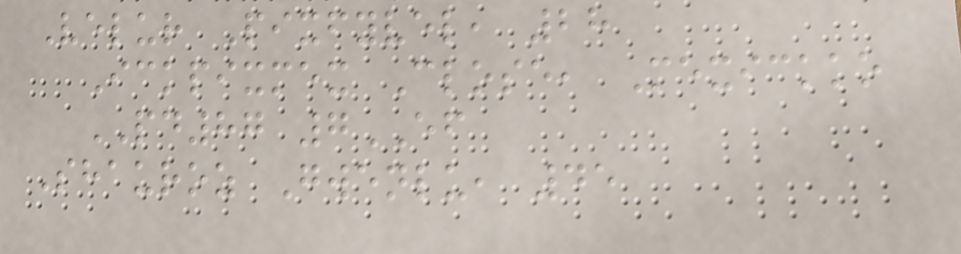Velur Pixfyvel, 28
Ickpixmex Close, Mexickko
PD87 7EF
Shauroz Gwenlu, 45
